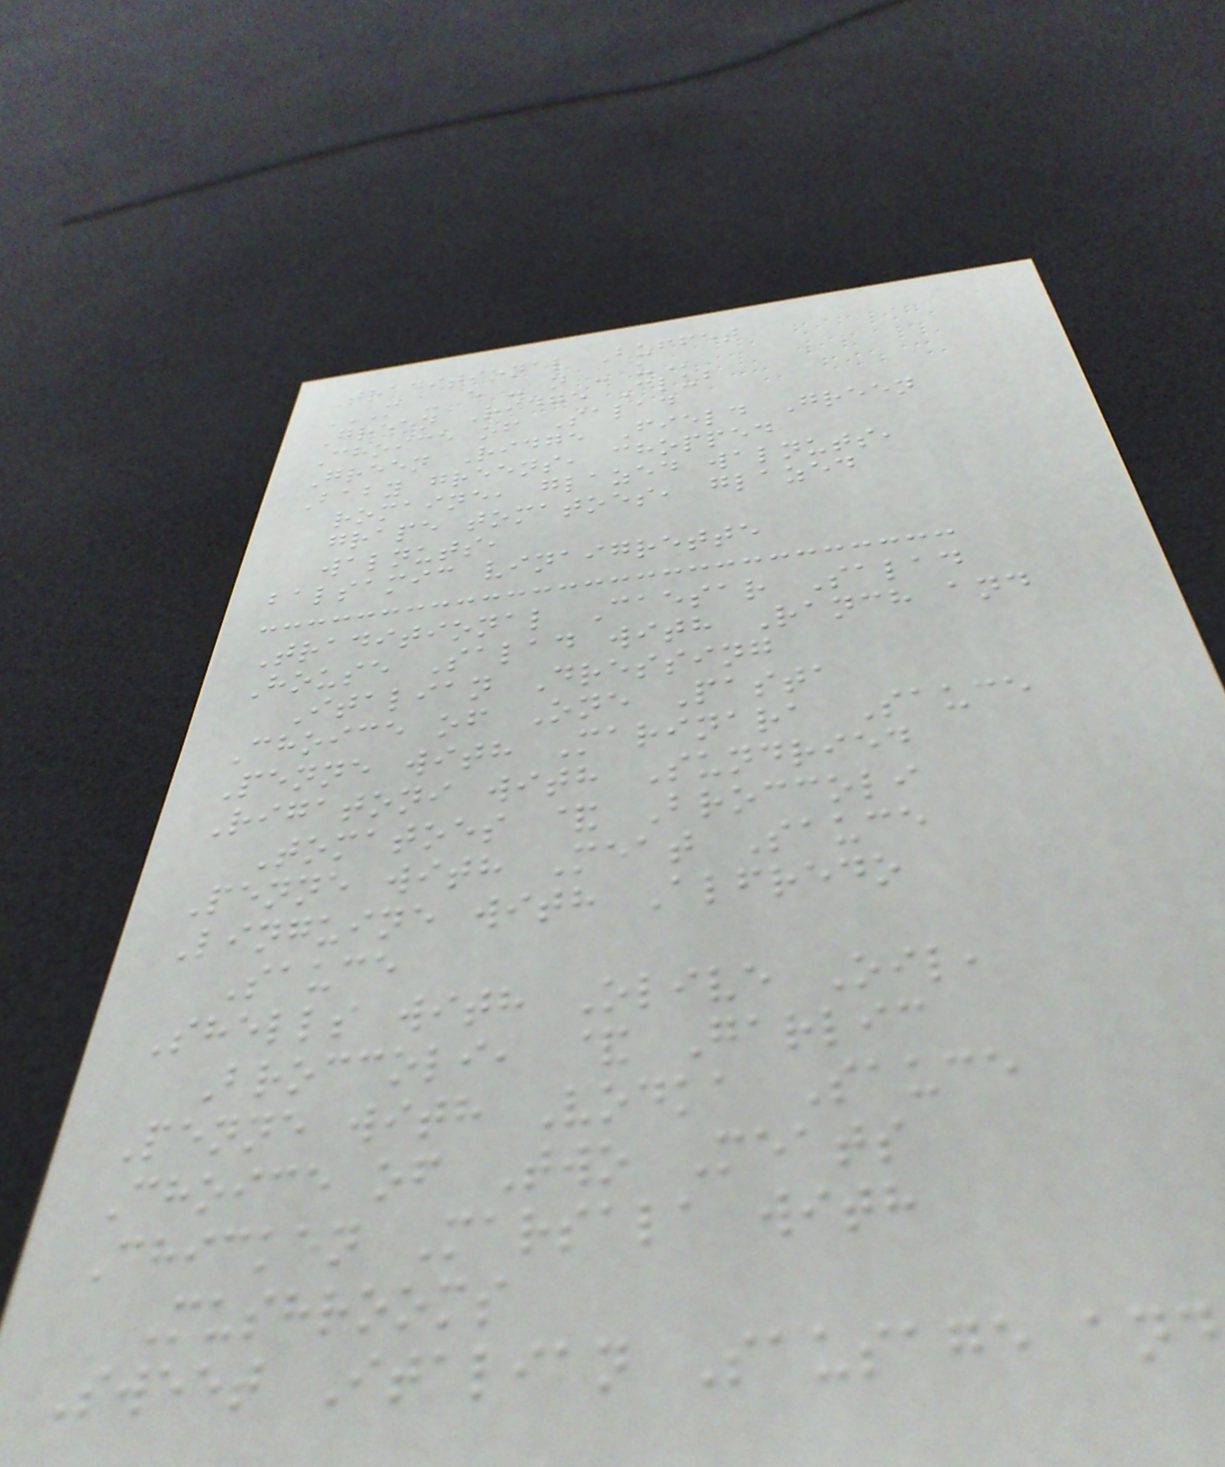Traditional Buffet
M - E - N - U
Green Ridge Club
Choice of Salad
Green Ridge Field Green
Baby greens, chopped
romaine, glazed walnuts,
grape tomatoes, glazed
walnuts,
balsamic vinaigrette
Traditional Caesar Salad
House Salad with Ranch and
Italian Dressing
Choice of One Pasta
Penne with Marinara Sauce
Rigatoni with Sundried
Tomatoes & Broccoli
Penne with Meat Sauce
Linguine with Alfredo
Sauce
Shells with Olive Oil,
Broccoli, & Garlic
Penne with Vodka Sauce
Choice of Two Meats
Chicken Marsala with
Mushrooms
Sweet Italian Sausage and
